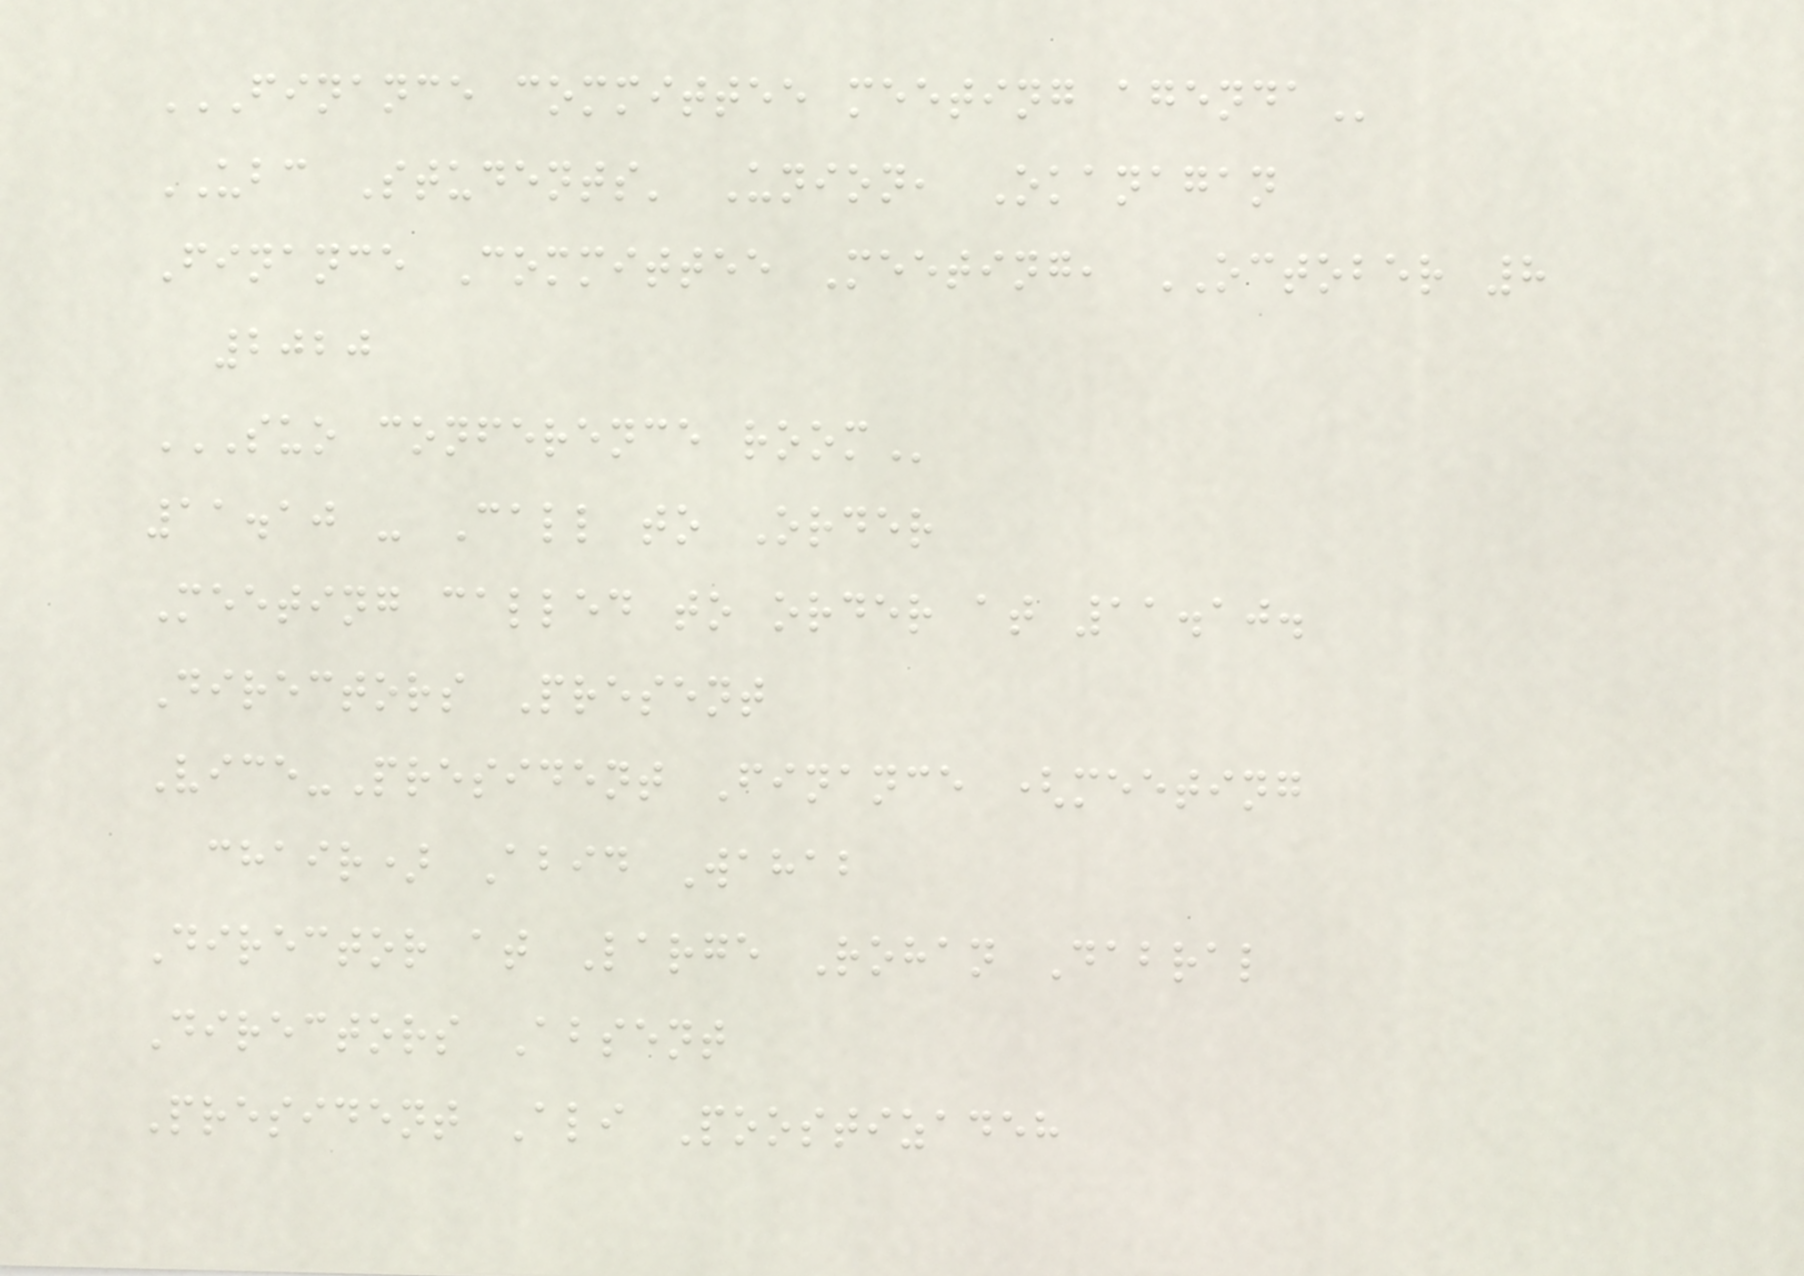FINANCE COMMITTEE MEETING AGENDA
UBC Students' Union, Okanagan
Finance Committee Meeting, OCTOBER 8
2020
SUO CONFERENCE ROOM
11.10 - Call to Order
Meeting called to order at 11.10.
Directors Present
Vice-President Finance (meeting
chair) Abid Wahab
Director at Large Rohan Dabral
Directors Absent
President Ali Poostizadeh
